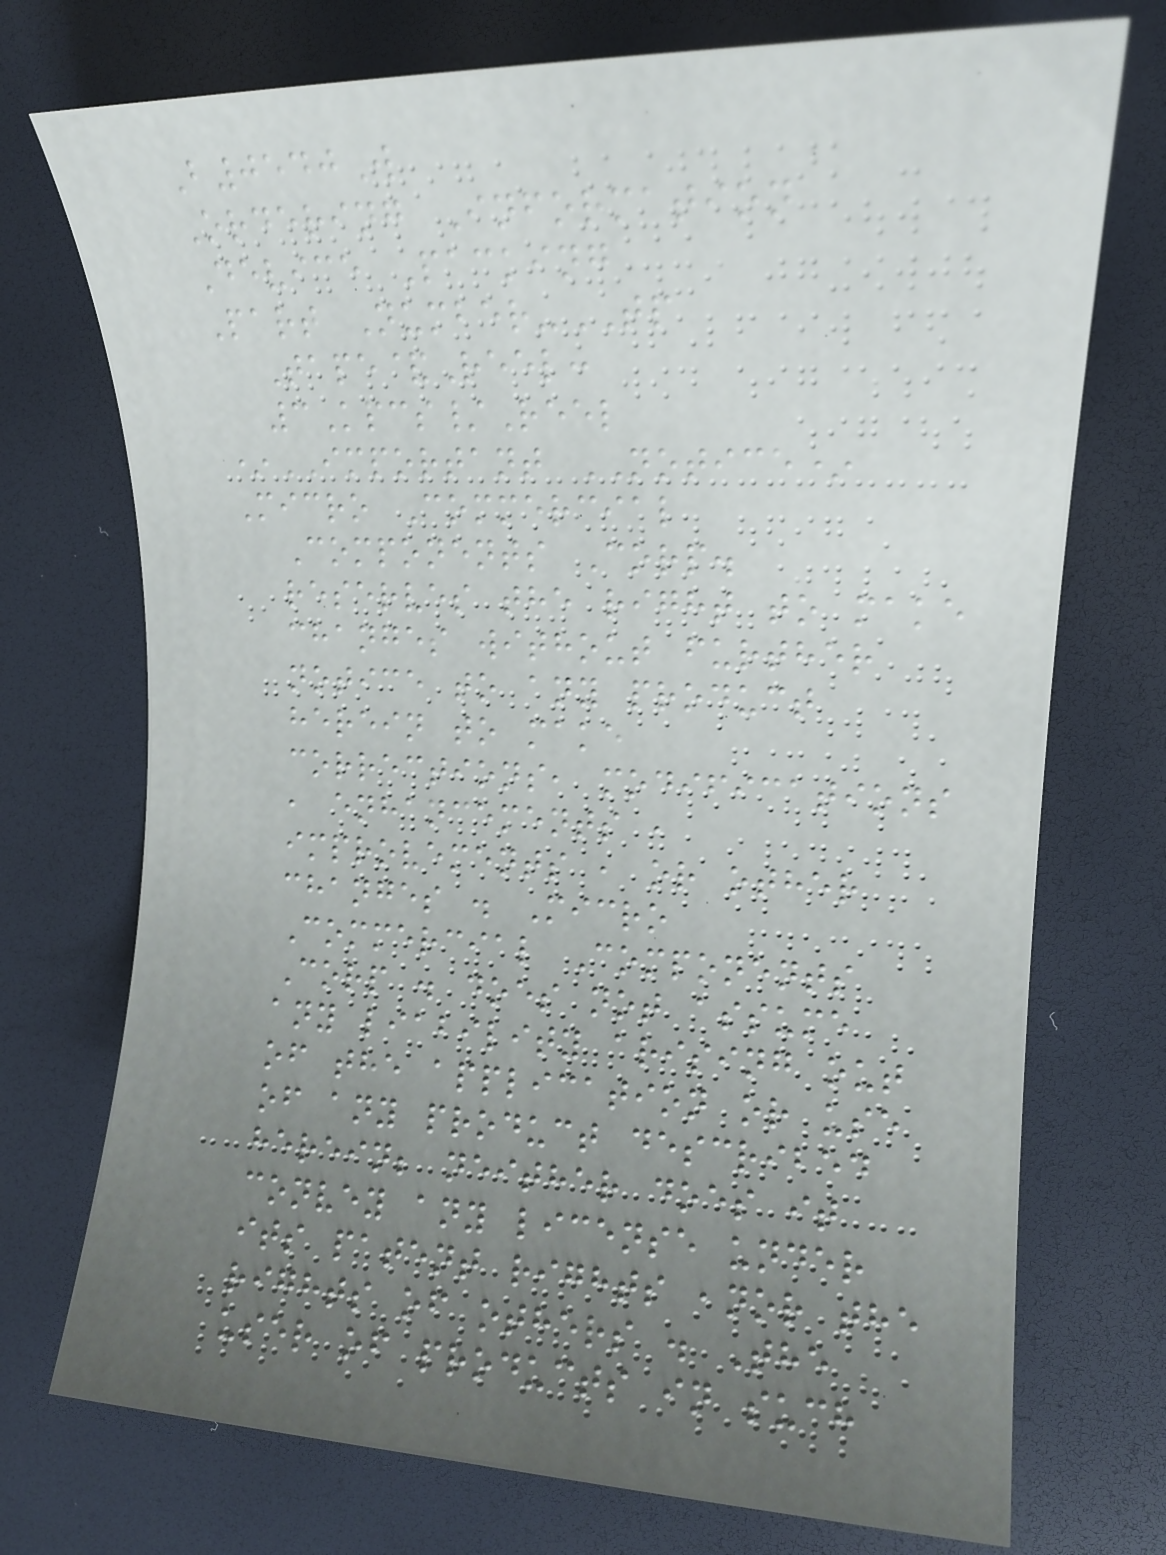B0540W
Ordering Information
Device Packing
Part Number-TP
Tape&Reel:
3Kpcs/Reel
*IMPORTANT NOTICE*
Micro Commercial
Components Corp.
reserves the right to make
changes without further
notice to any product
herein to make
corrections, modifications
, enhancements ,
improvements , or other
changes . Micro
Commercial Components
Corp . does not assume
any liability arising out
of the application or use
of any product described
herein; neither does it
convey any license under
its patent rights ,nor the
rights of others . The
user of products in such
